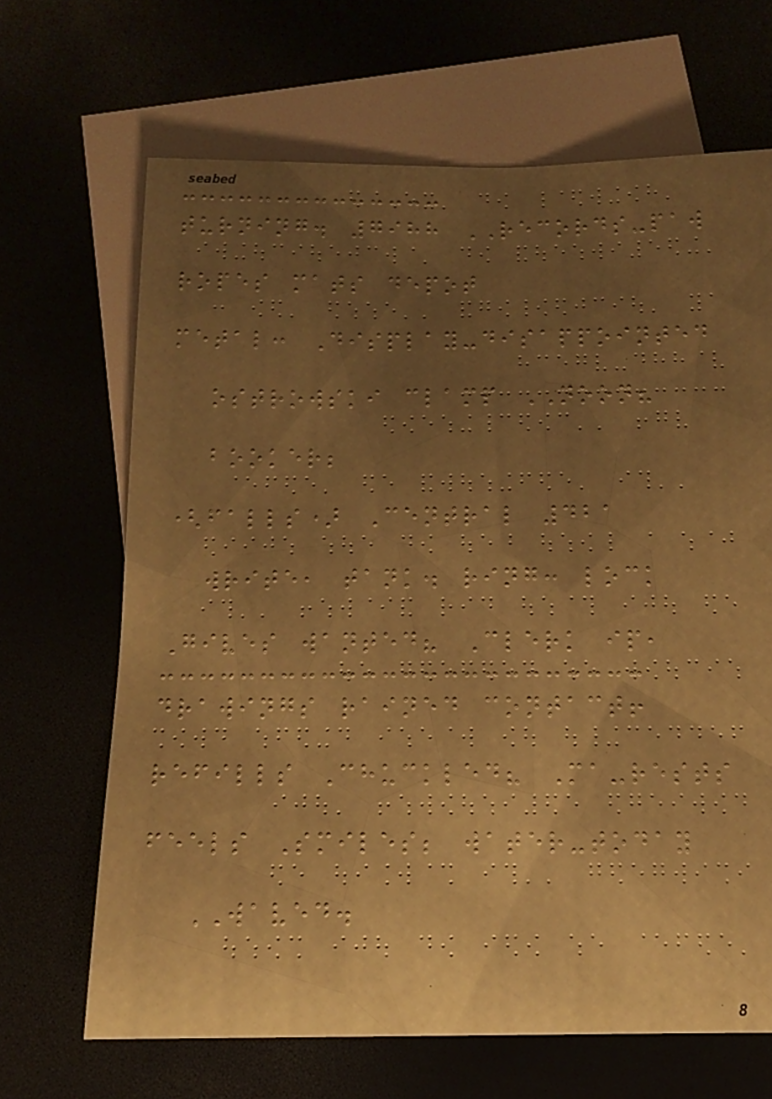turning. 7988 RECORDS-paw
ropes mats depot
metal: Display-disappointed
ostrowski clamp NOON?
booker;
(falls) Central 421
write, tank. ring: lock
Gives wanted? Clerk ip,
drawings rained contact!
refills Chuckled? Ma-rests
feels Smiles; water-today
WAVED.
